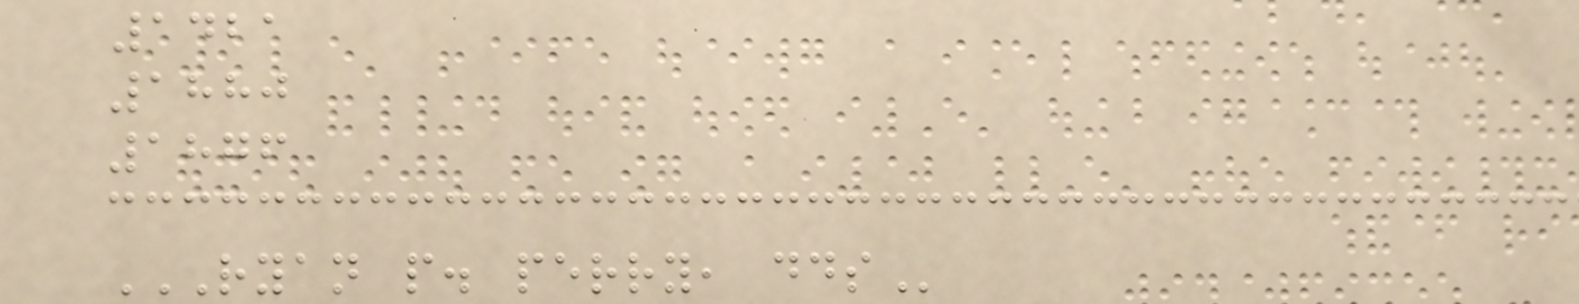1421
1880
1876
RYAN P. PERRY, DDS
